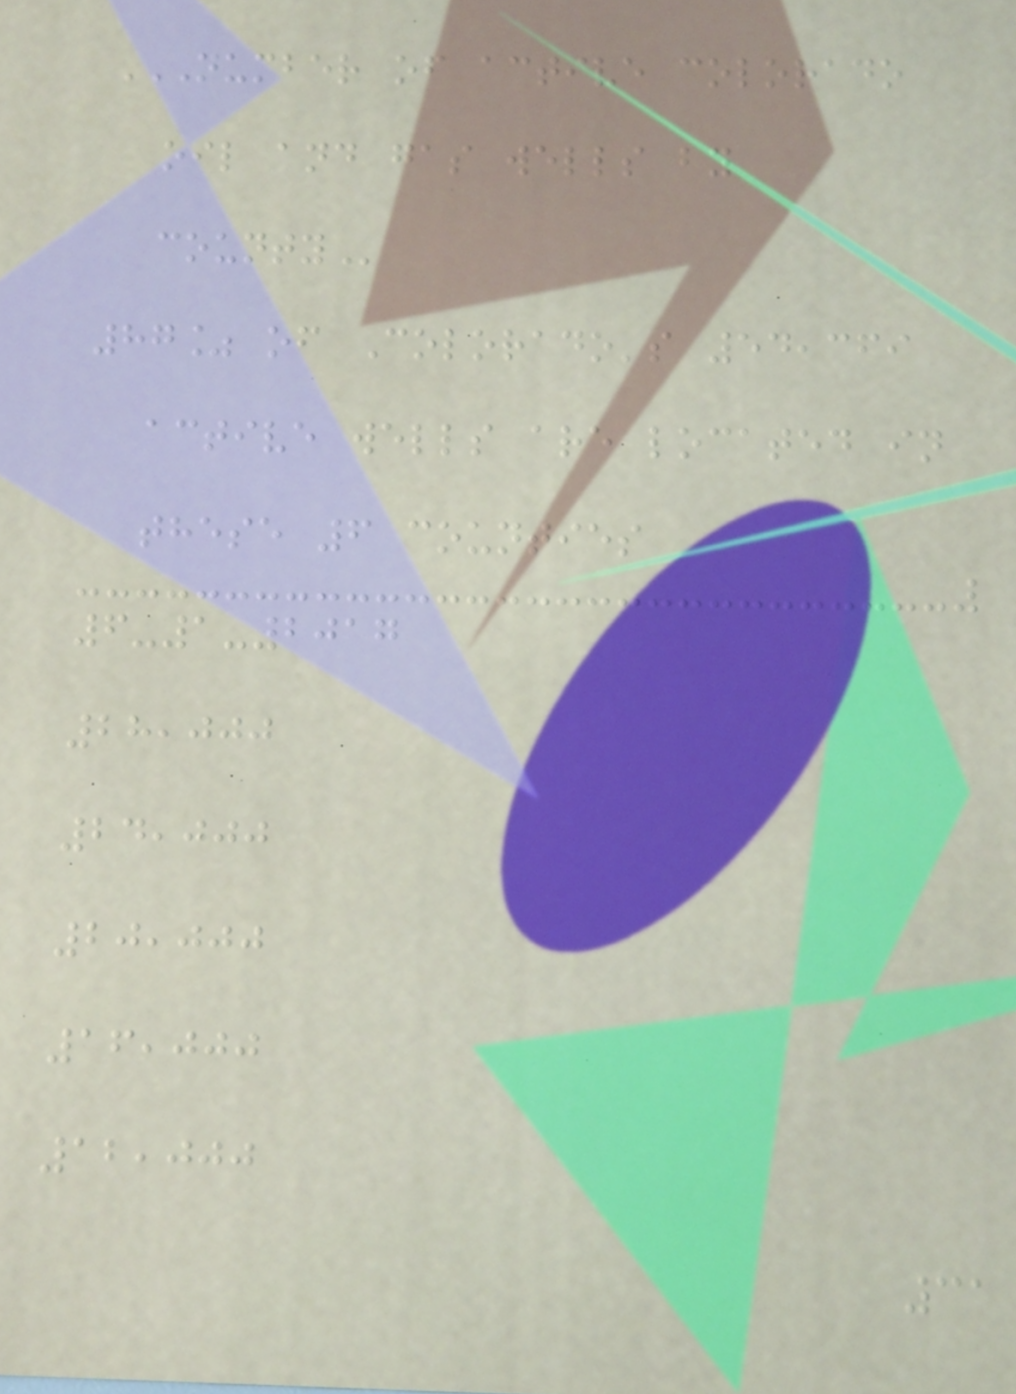NUMBER OF ACTIVE COLORADO
OIL AND GAS WELLS BY
COUNTY
87% of Colorado's 54,369
active wells are located in
these 6 counties
6-1-2017
28,000
24,000
20,000
16,000
12,000
31
